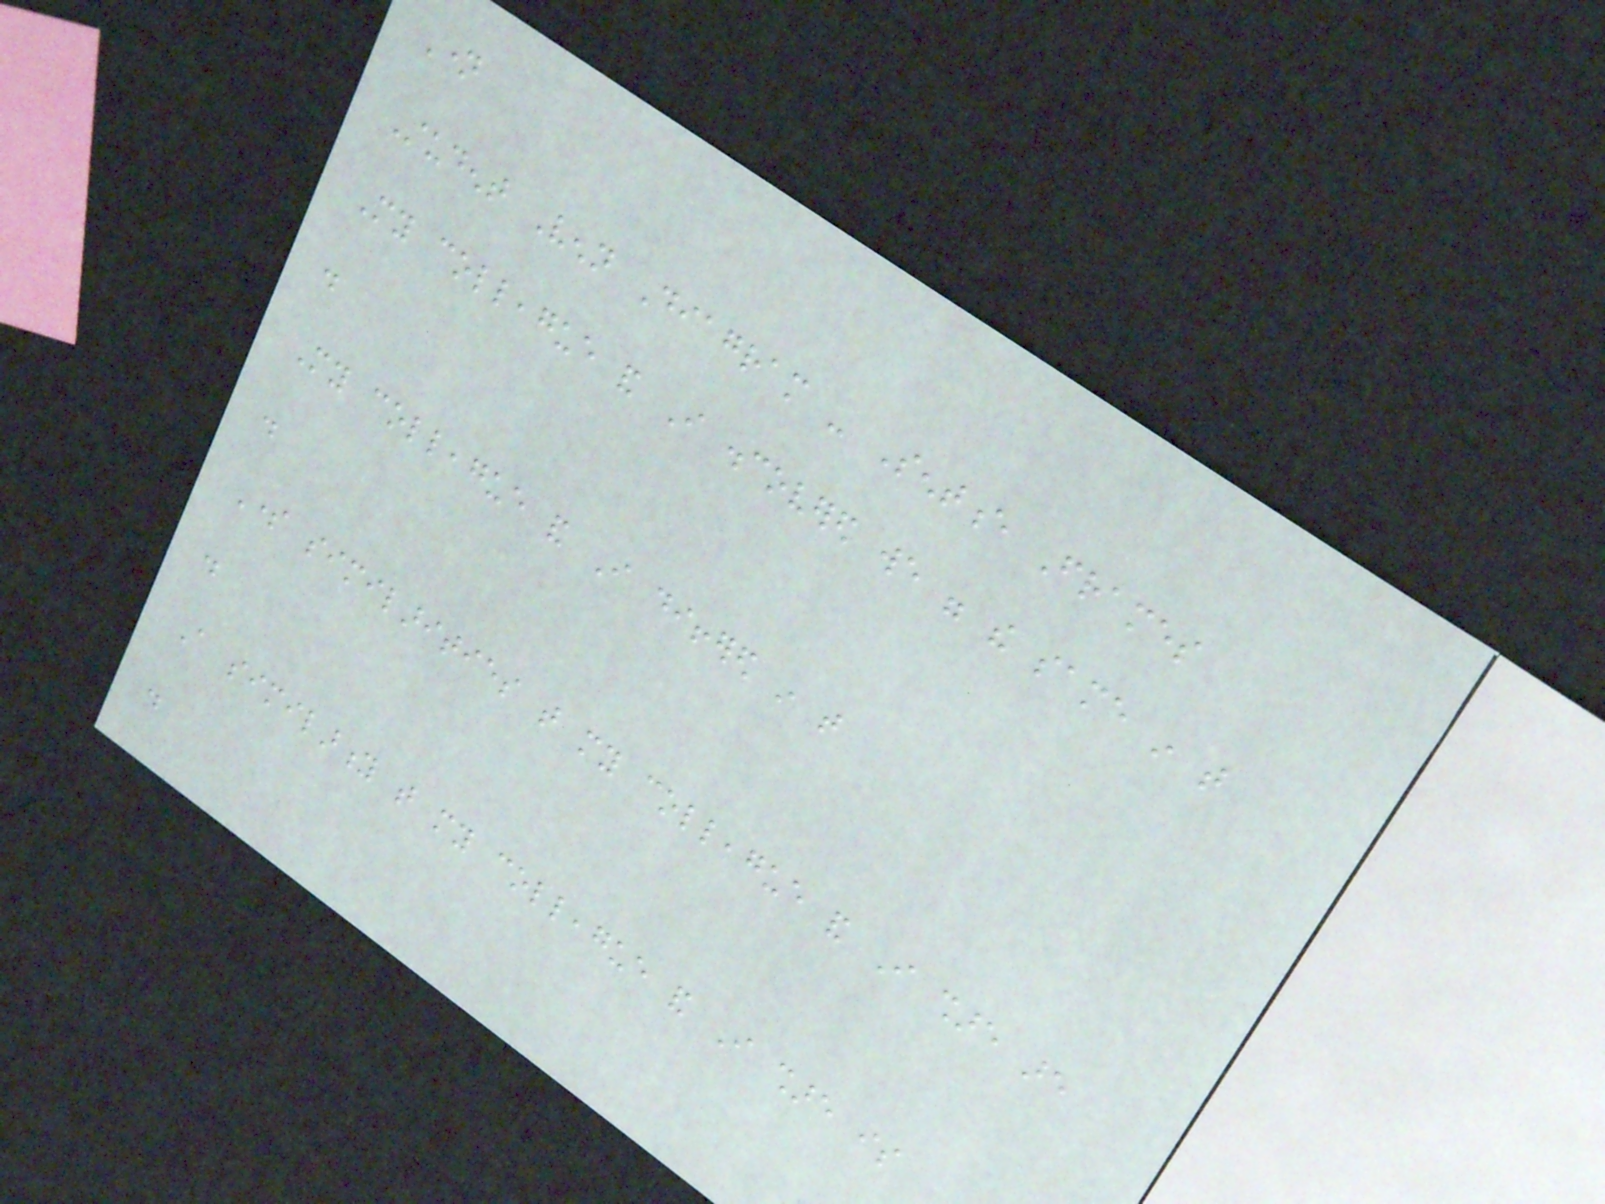Name
Student Venn Diagram - Sentence Frames
My colleague and I discovered we were the same in that
.
My colleague and I differed in that
.
Some similarities that my colleague and I share are
.
A similarity that my colleague and I share is
.
